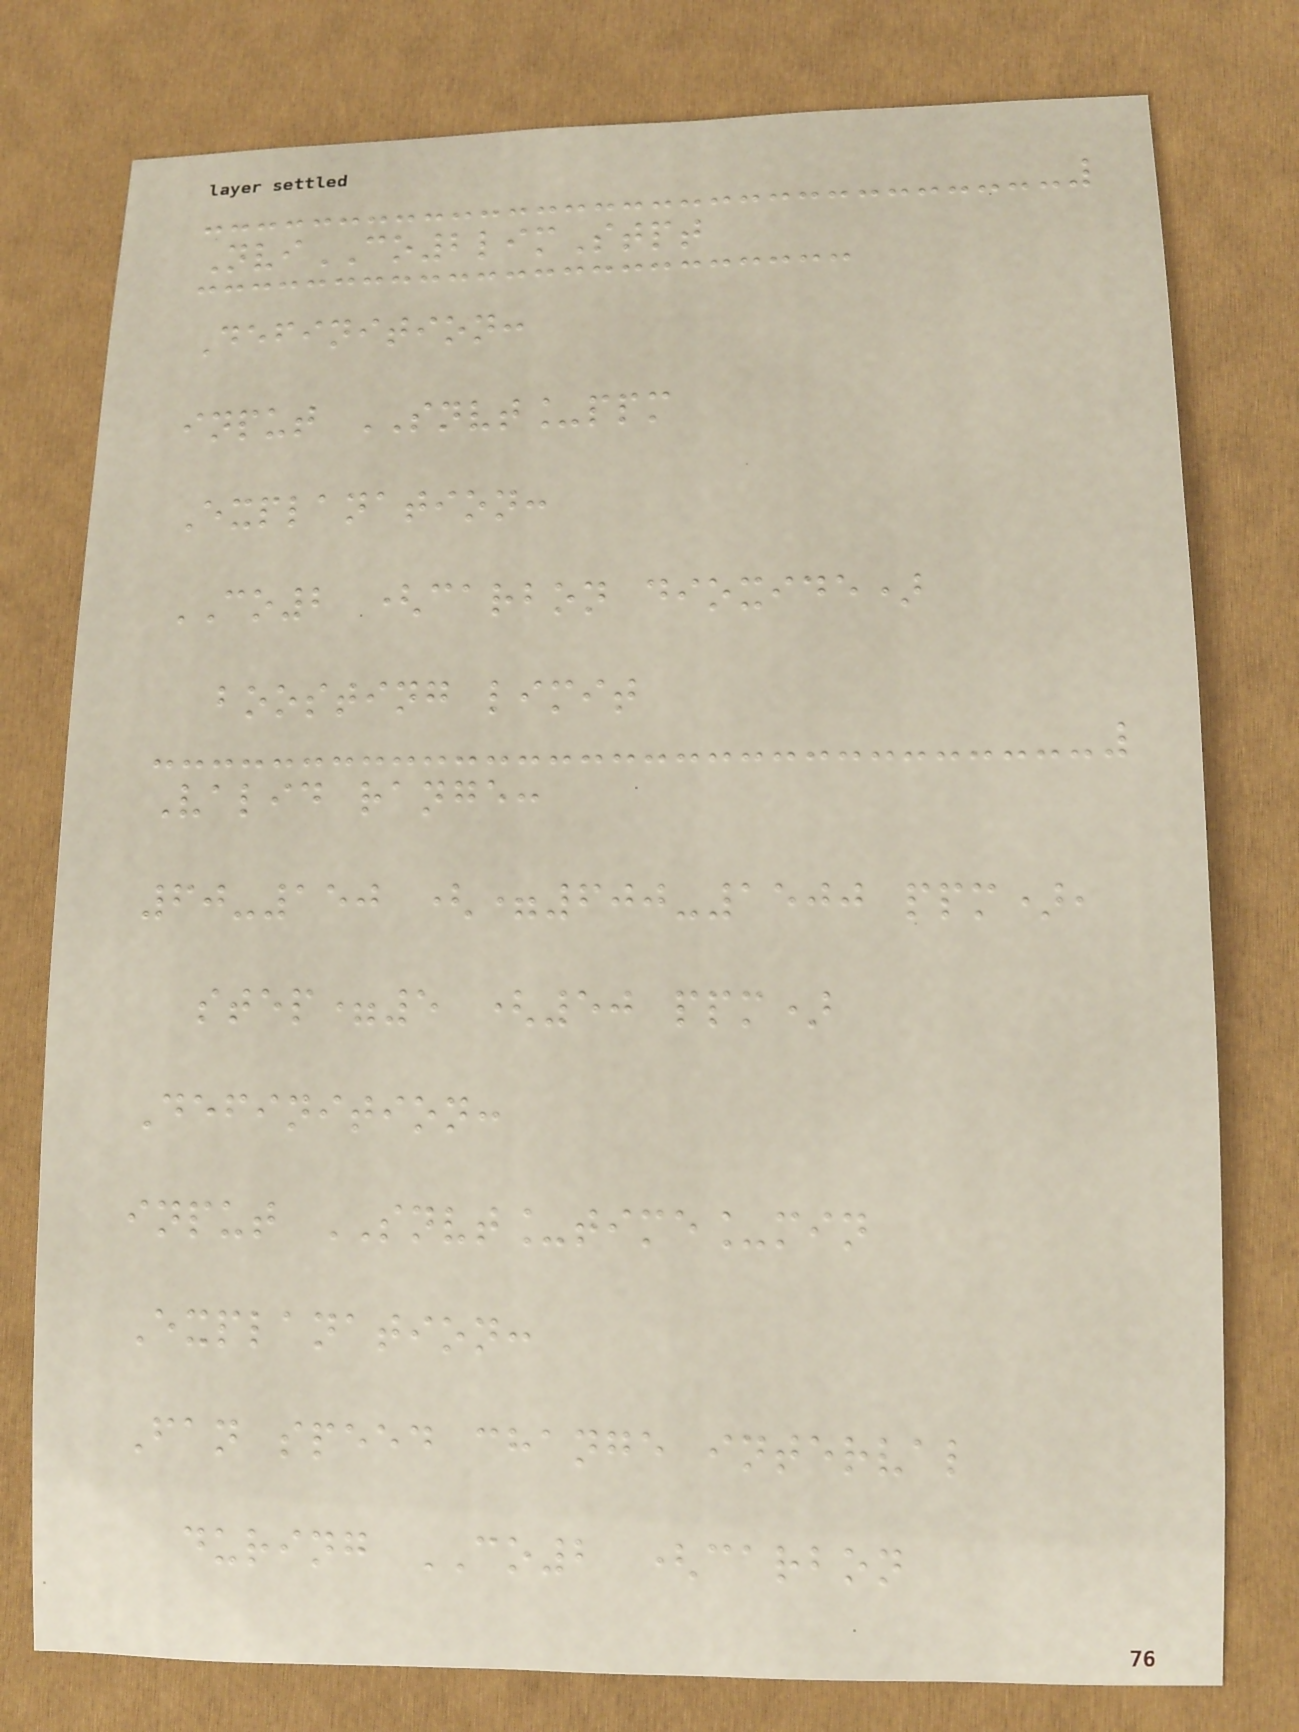NviCO2limStpt
Definition:
input SNVT_ppm
Explanation:
CO2 (carbon dioxide)
boosting limit
Valid range:
60-150 (=600-1500 ppm),
step=5 (50 ppm)
Definition:
input SNVT_time_min
Explanation:
Fan speed change interval
during CO2 (carbon
